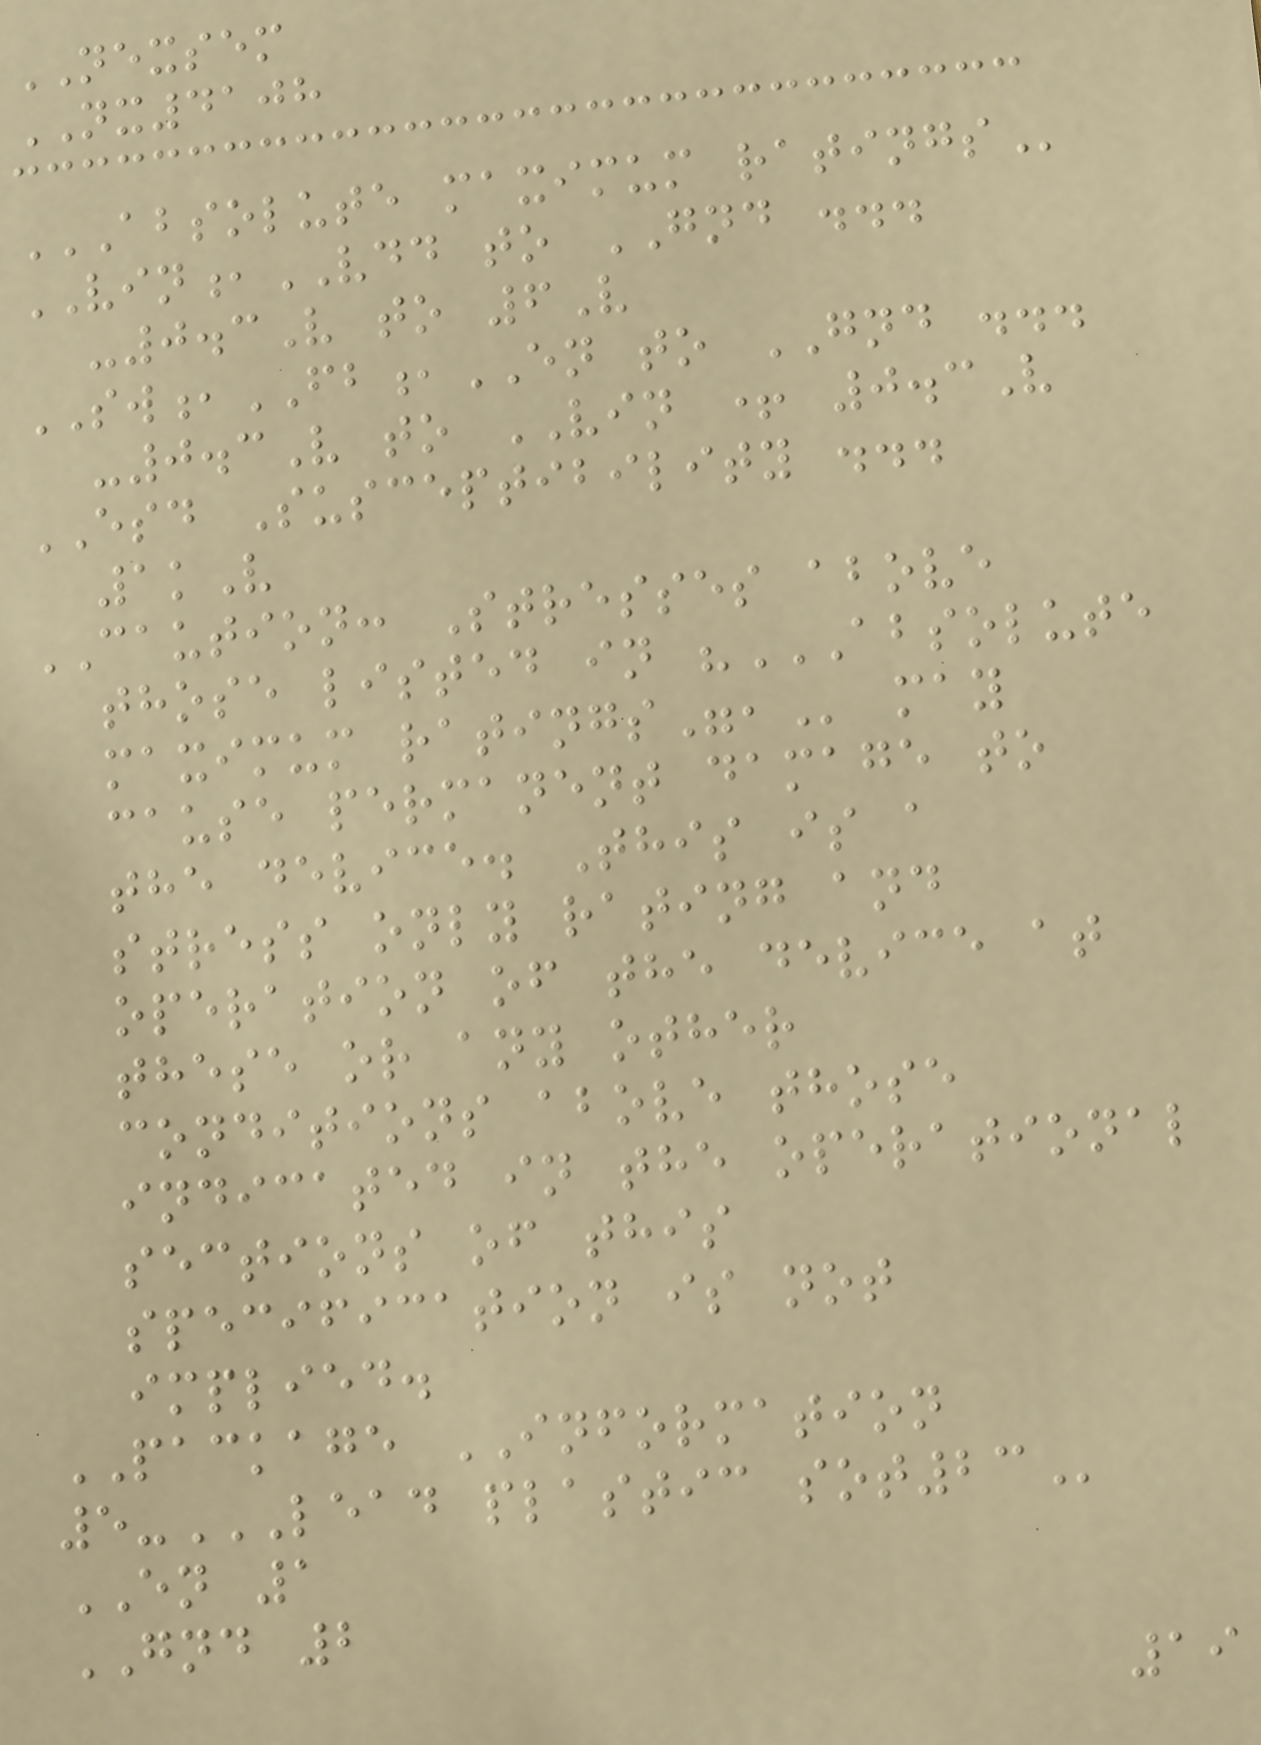NEXSEM
NX4108
ABSOLUTE MAXIMUM RATINGS
VIN,VDD to GND ...
-0.3V to 6V
SW,FB,EN to GND ...
-0.3V to VIN + 0.3V
ESD Susceptibility ...
1kV
CAUTION: Stresses above
those listed in "ABSOLUTE
MAXIMUM RATINGS", may
cause permanent damage to
the device. This is a
stress only rating and
operation of the device at
these or any other
conditions above those
indicated in the operational
sections of this
specification is not
implied.
PACKAGE INFORMATION
5-LEAD PLASTIC SOT23
EN 1
GND 2
19
